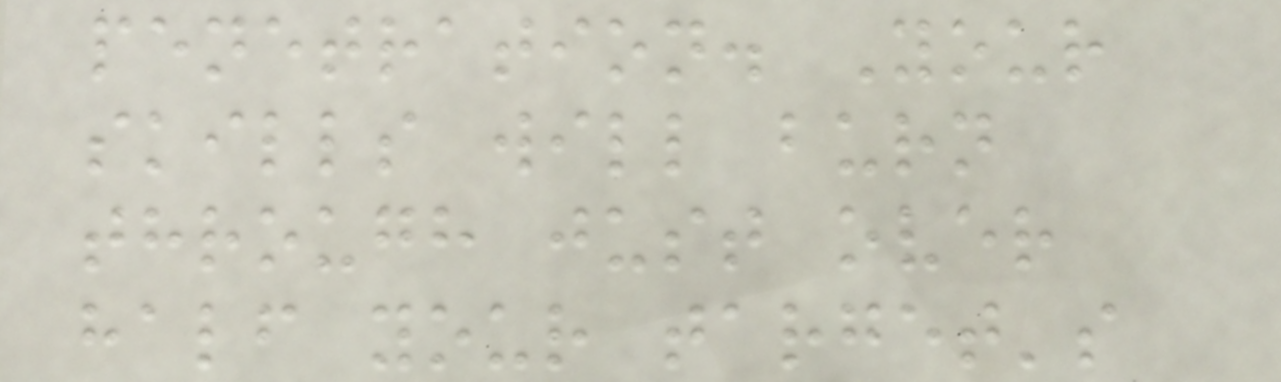penetration. Your
skills will burn
through just over
half your target's
